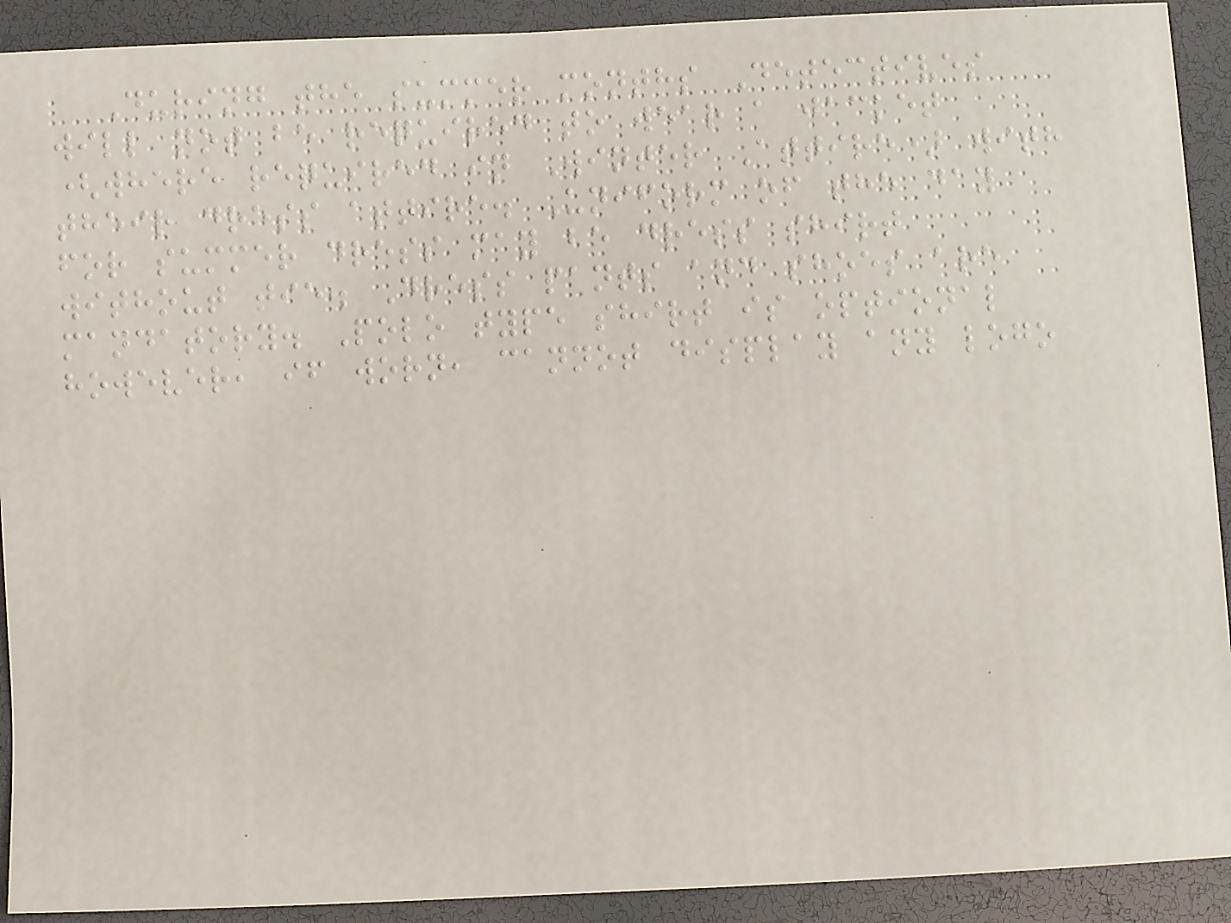During the summer months Detectives
will not be required to wear a jacket
(where required in Winter Attire) with
their dress attire. Uniform of the day
for summer dress may be dress shirt
without tie. Dress pants and shoes are
mandatory. Polo type shirt is optional
however, if worn, cannot display any logo
